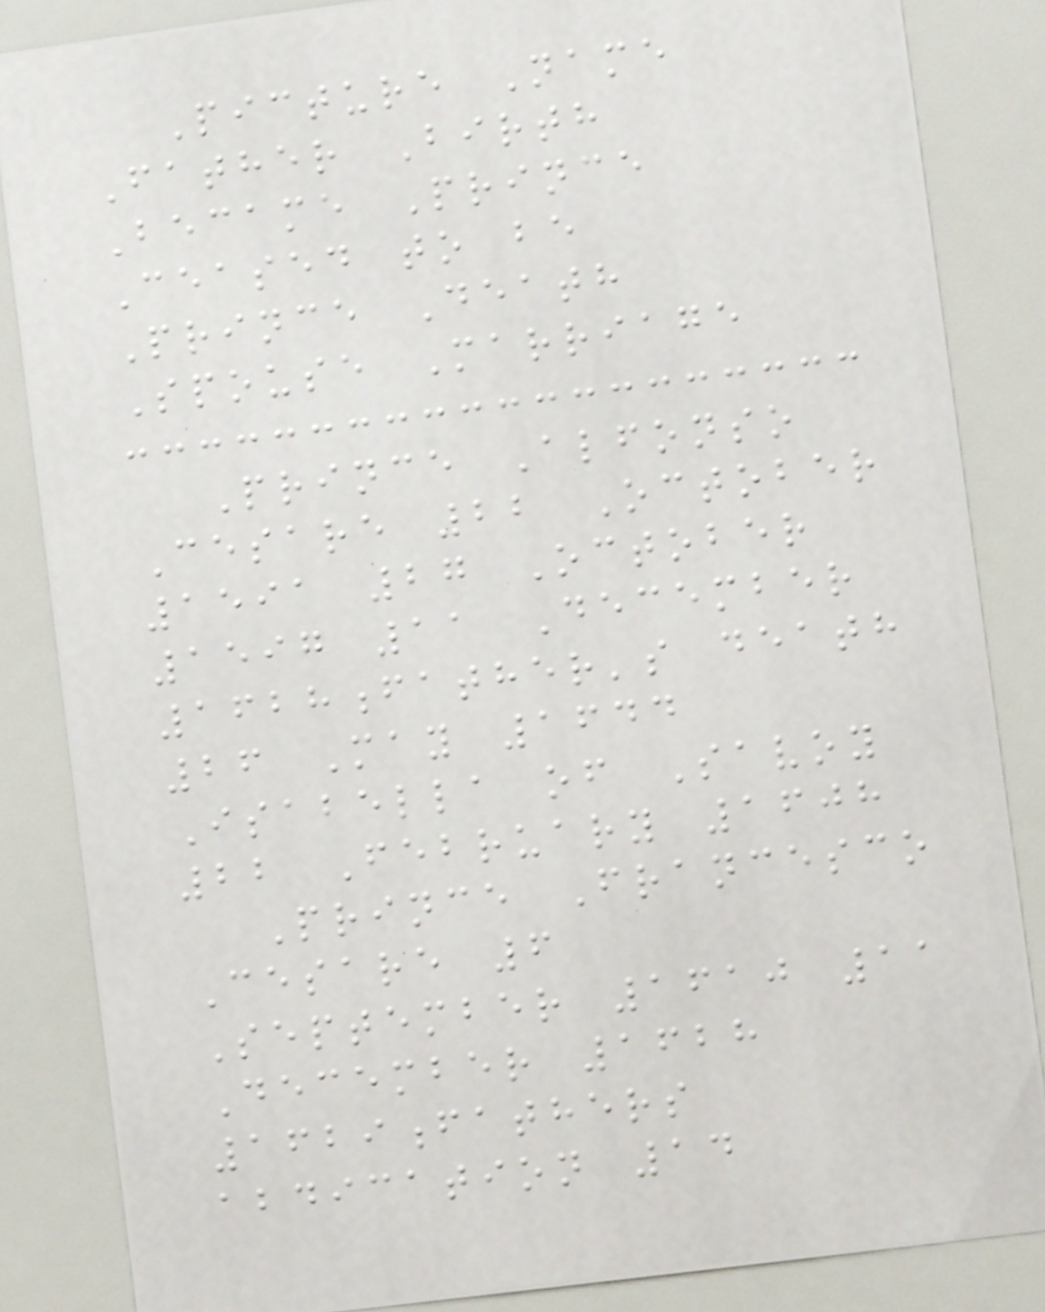Picture Name
Father Birth
Became Prince
Ceased to be
Prince Death
Spouse Marriage
Prince Alfonso
Cesare 22 October
1591 27 October
1597 11 December
1628father's death
26 May 1644
Isabella of Savoy
22 February 1608
Prince Francesco
Cesare 6
September 1610 11
December 1628
1629fathers
abdication 14
